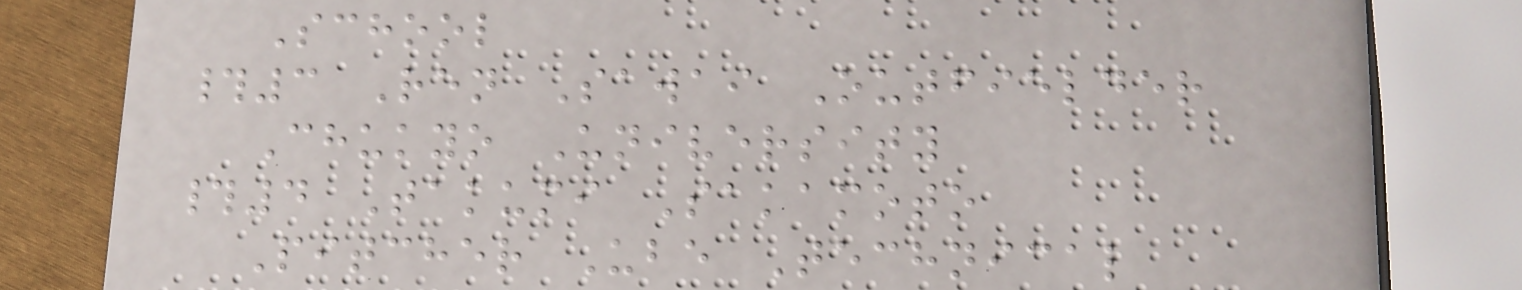School
#3 Ren Sawai Outfielder
Chukyo University
#4 Takumi Sakamoto
Pitcher Ube Technical
